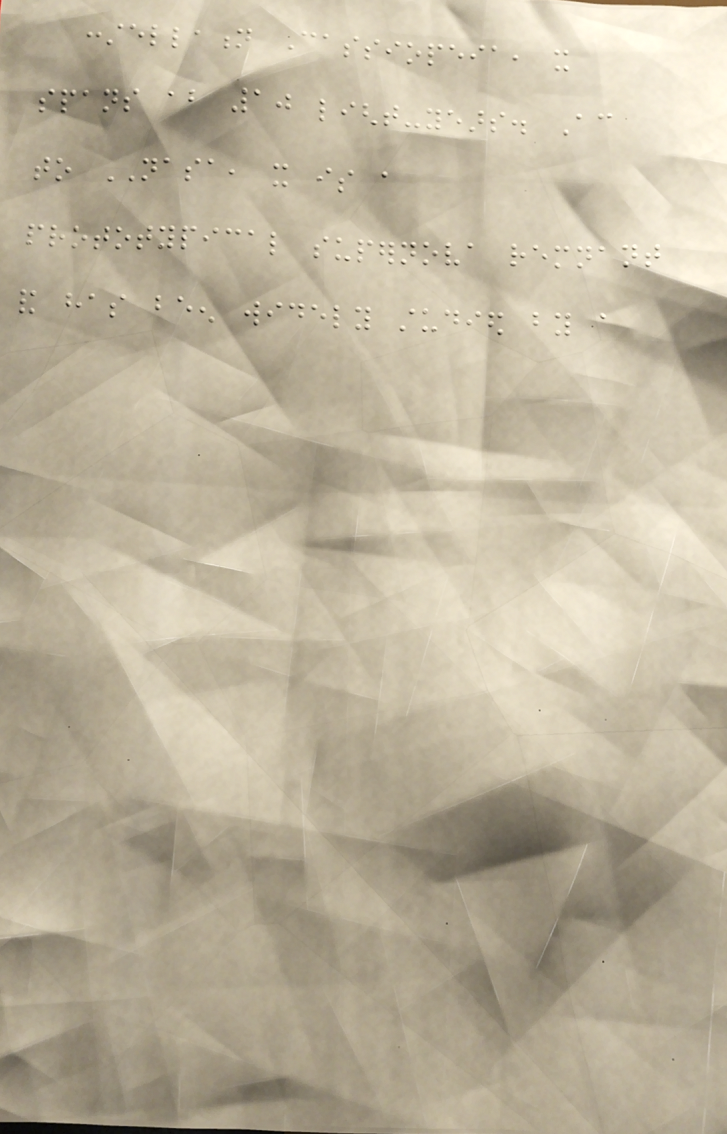constellation Cassiopeia, it
spans about 10 light-years. According
to NASA, it is a
prototypical supernova remnant
and has been widely studied by a
